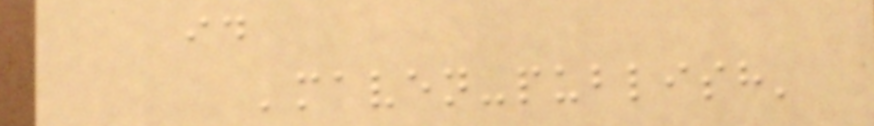id
'maven-publish'
